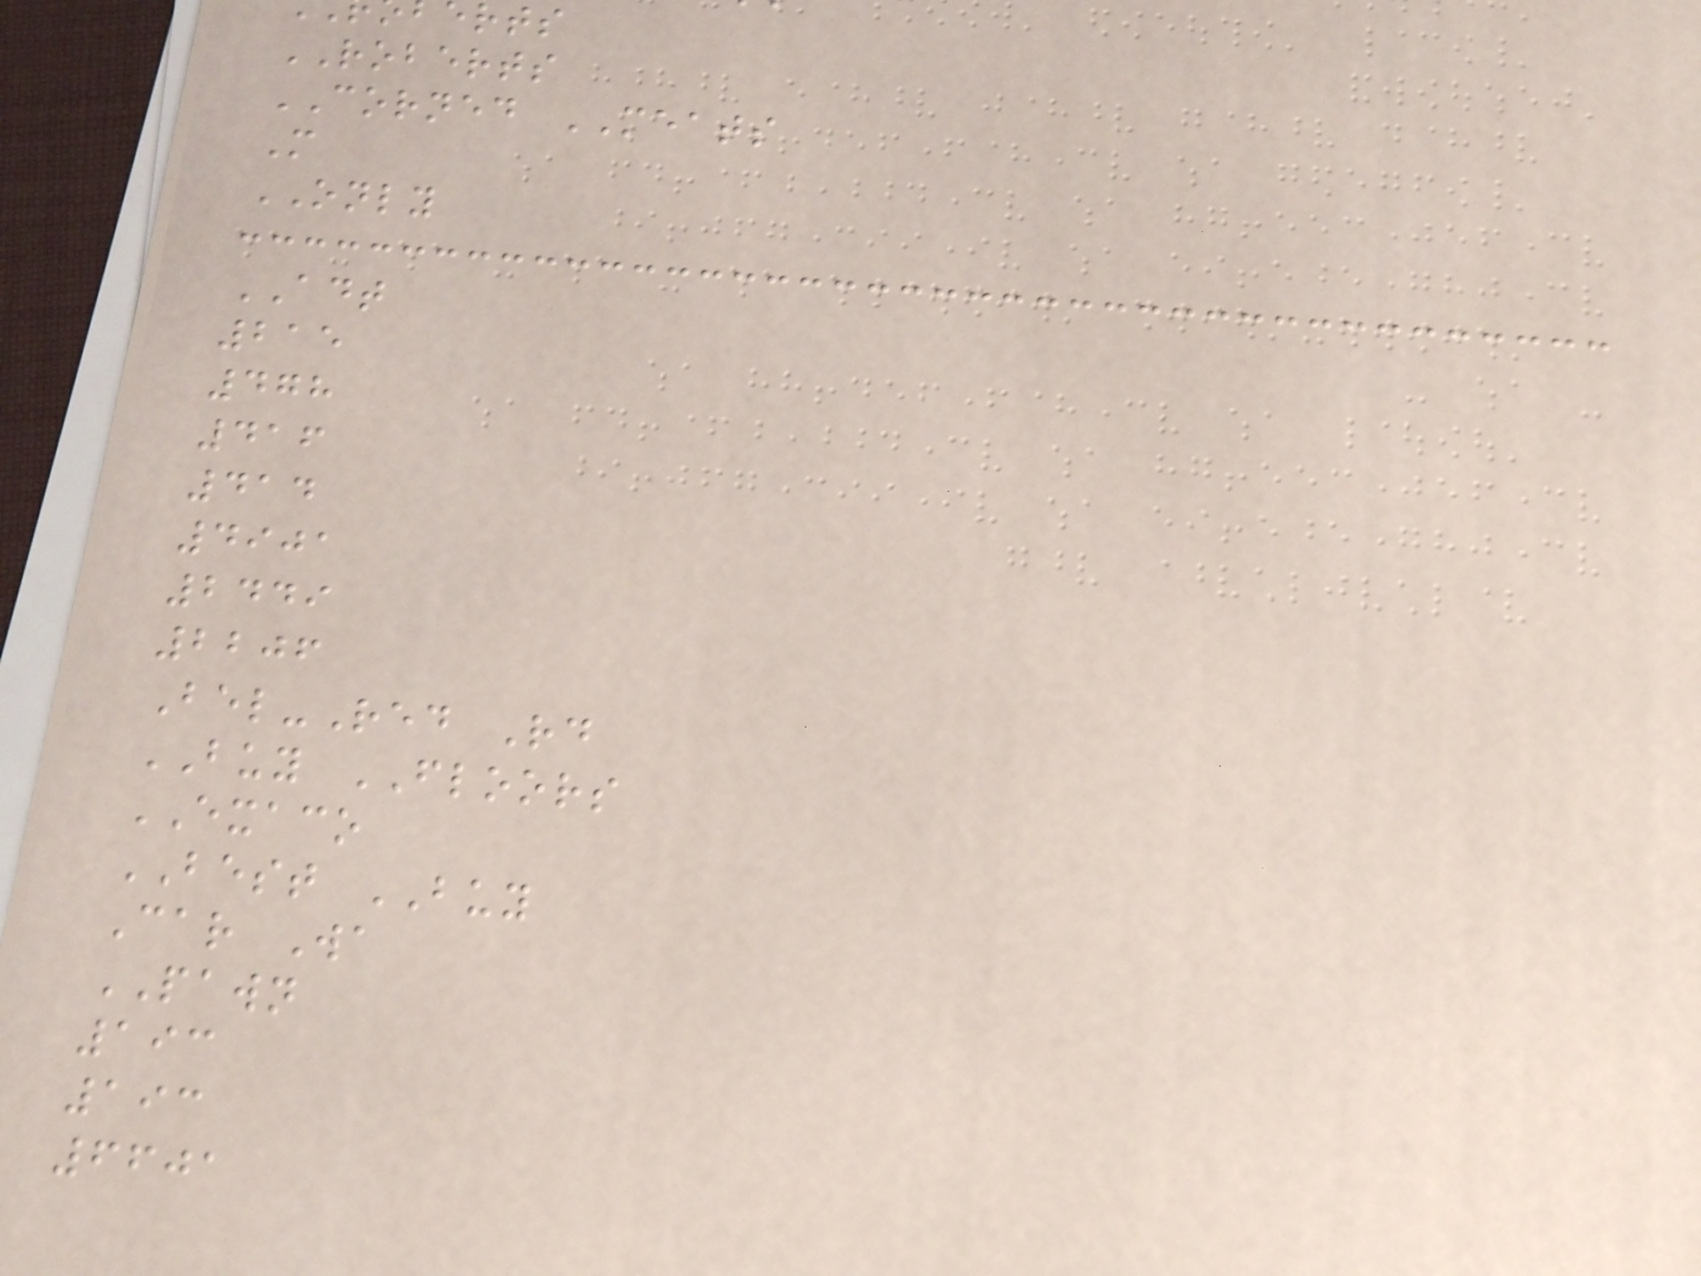ROBERTS
CORNED MEATS
M
ONLY
ADT
215
478
416
414
4901
2449
2206
Bel-Red Rd
BUY FLOORS
EXACO
BEST BUY
Car Wa
PAWN
193
193
6601
